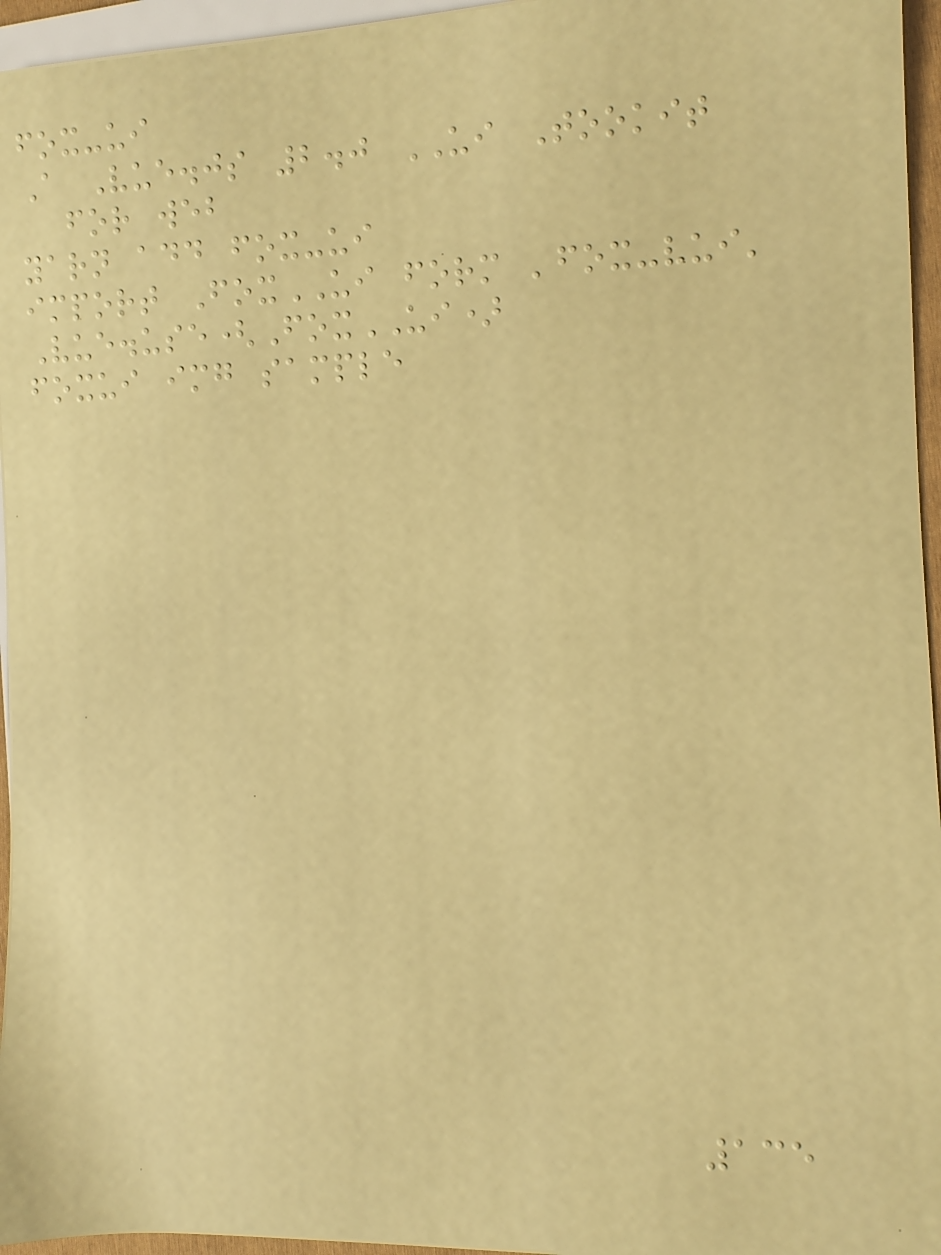fox-ui
A Vue.js 2.0 UI Tookit
for web
yarn add fox-ui
import FoxUI form 'fox-vui'
Vue.use(FoxUI)
foxui img sample
135
